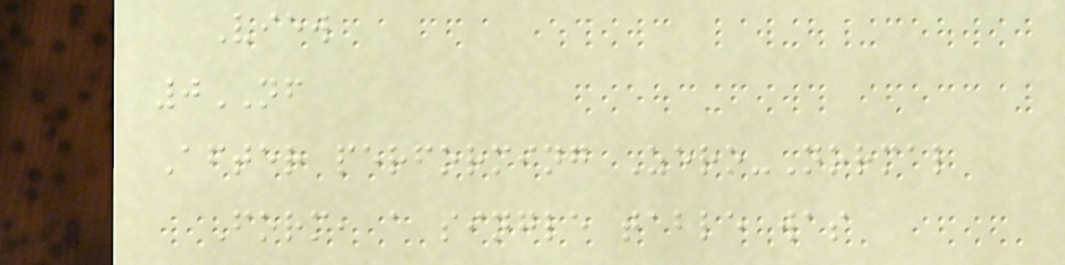View
0NF
After performing Zero-Normal
Form, a single table was
